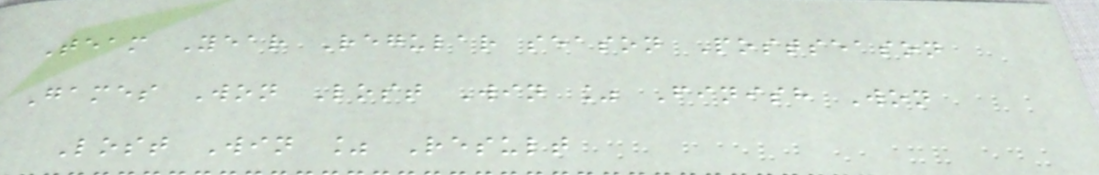Team Year Regular season Postseason
Games Won Lost Win % Finish Won
Lost Win % Result
